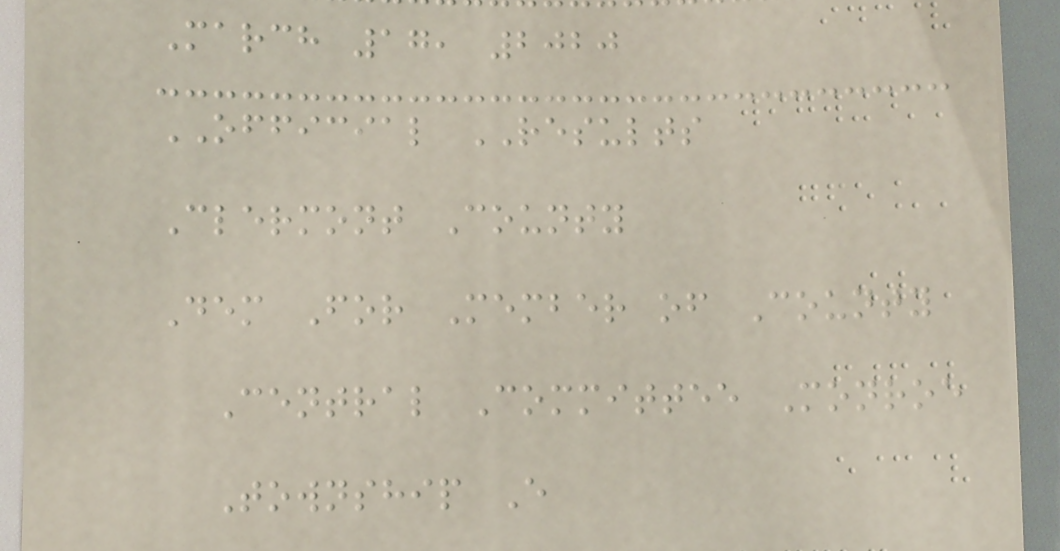March 17, 2020
OFFICIAL RESULTS
Clermont County
Dem For Member of County
Central Committee Monroe
Township E
